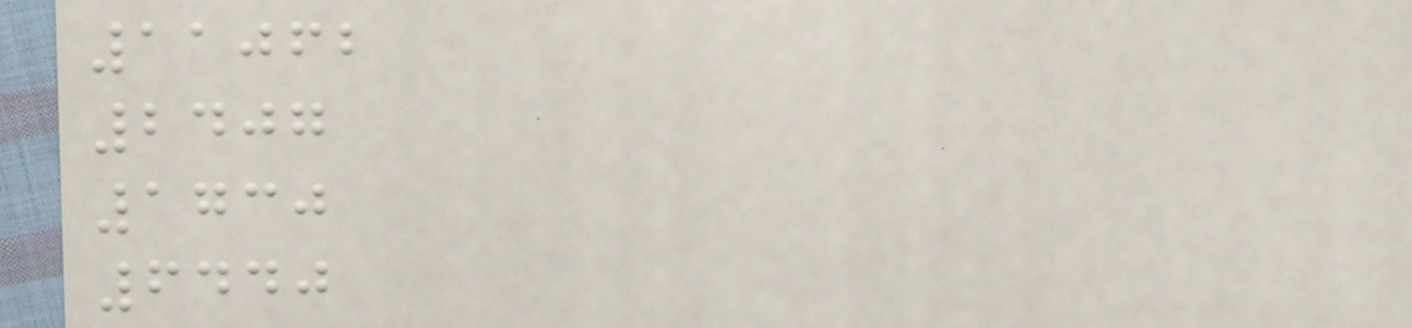11062
2407
1730
6440
